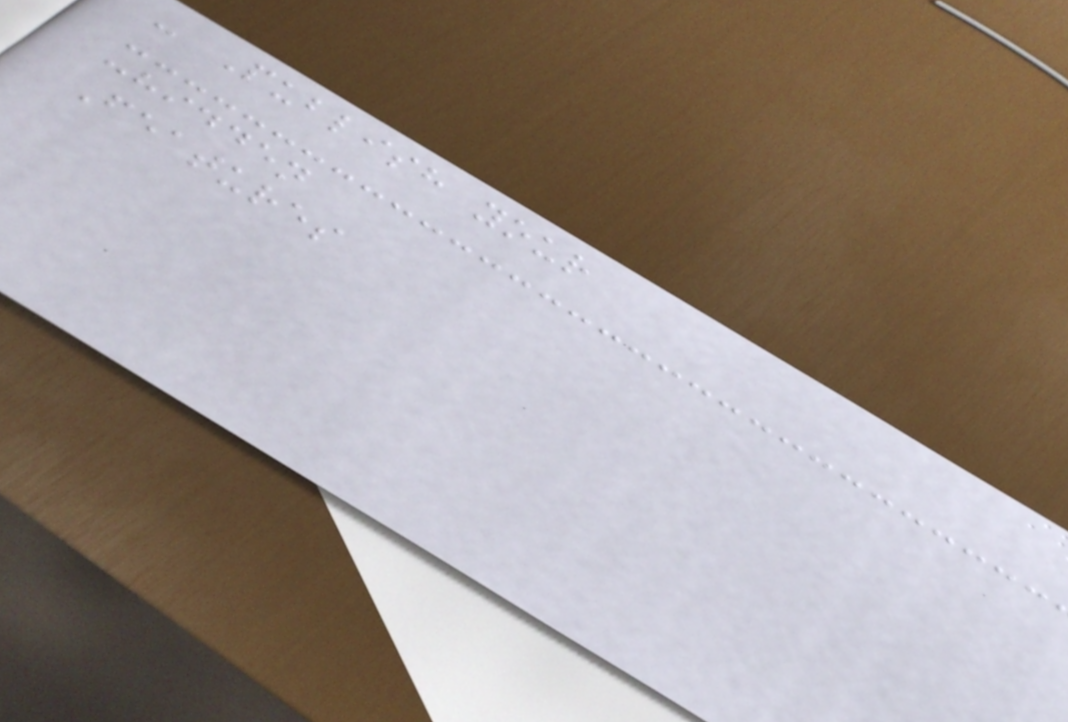- Publish your
:hidden
Features
